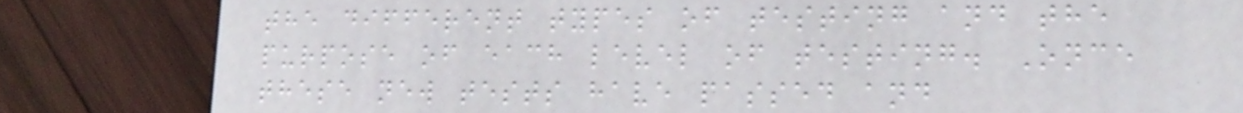the different types of testing and the
purpose of each level of testing. Once
these new tests have passed and
